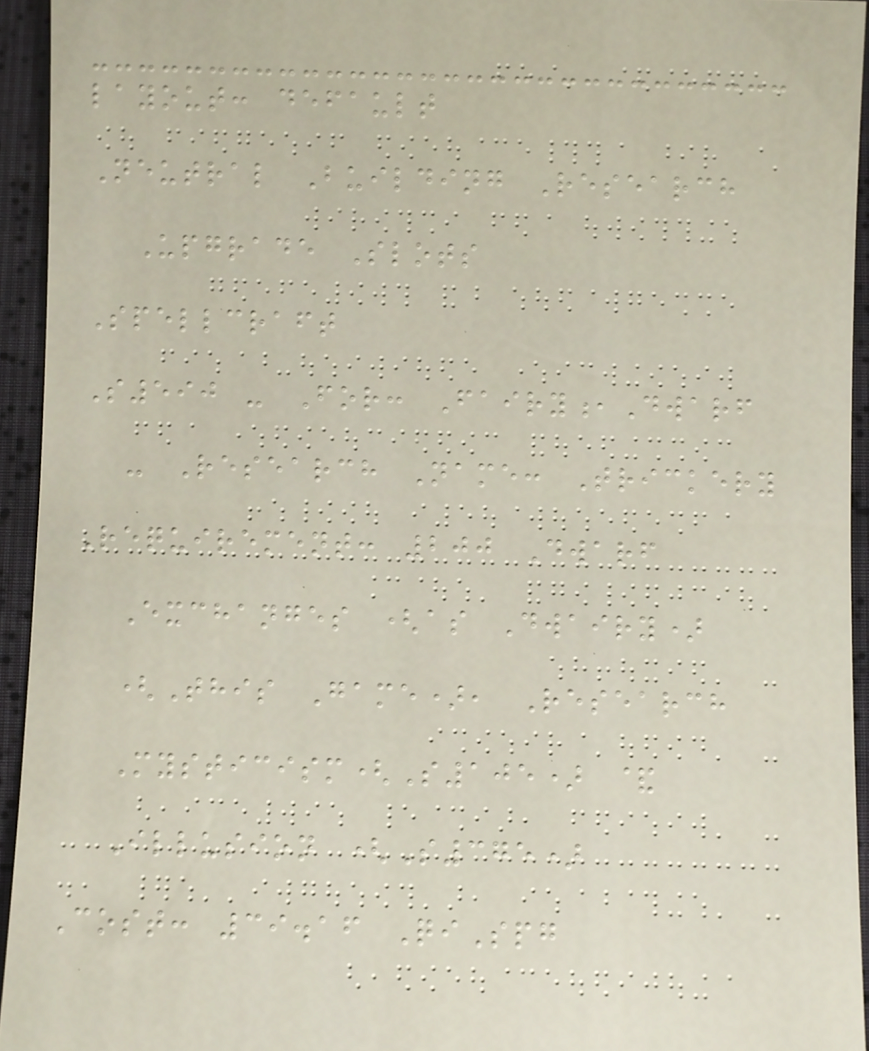layout: default
Neutral Building Research
Upgrade Slots
Spellcraft
S590 - For: Fairy,Dwarf
- Research Name: Trickery
Requirement: 200 Dwarf
Exchanges (as Dwairy)
(This Game), Research
Mysticism(S105) &
Illusion (S375)
Cost: 39.16 QiSpg
